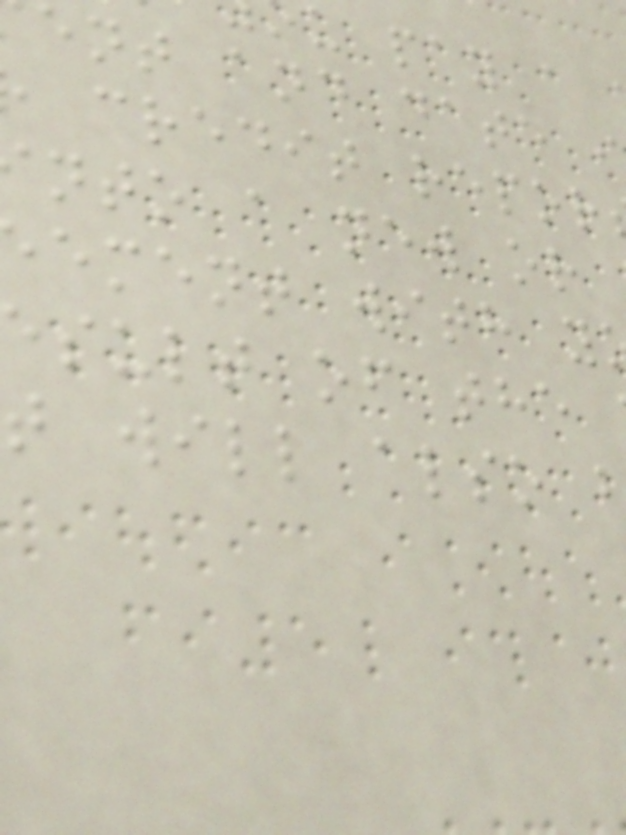u pay a
ent and date i
credit repor
nto a new or
ement with y
sult of the
t will also
